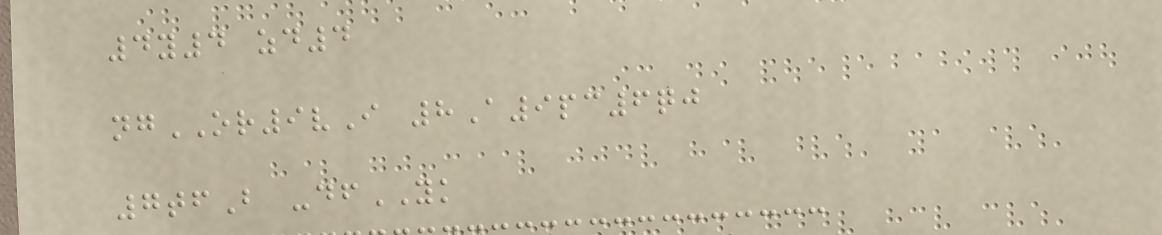4y4 zd4
ngOR9vI 8A9pc6qj
7tfB -dfYK
